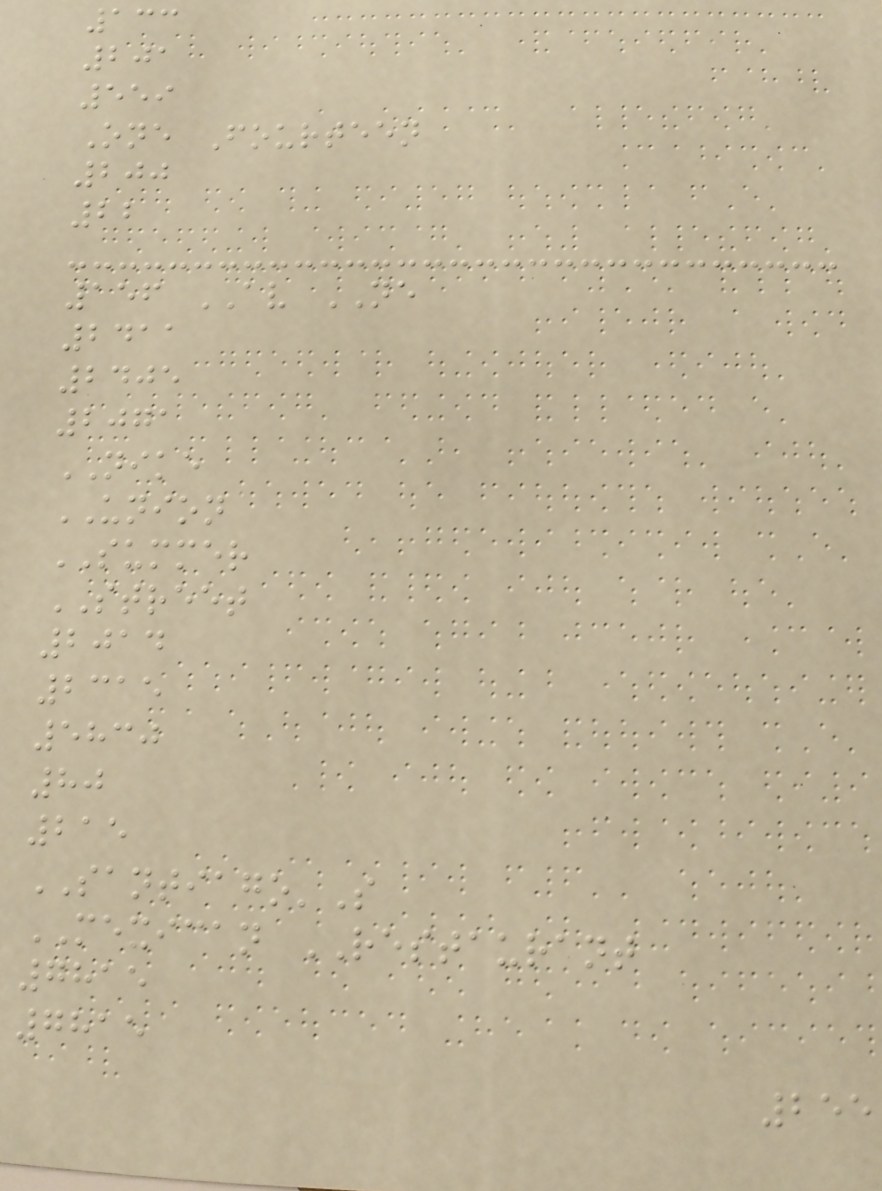133
201
559
One Fourteen
200
22
156 AV NE
2411
2405
2071
NIKE
UNION
SUMMER
STREET
2014
2315
5830
80
215
SANTIAGO'S
MEXICAN RESTAURANT
7815
7815
255
